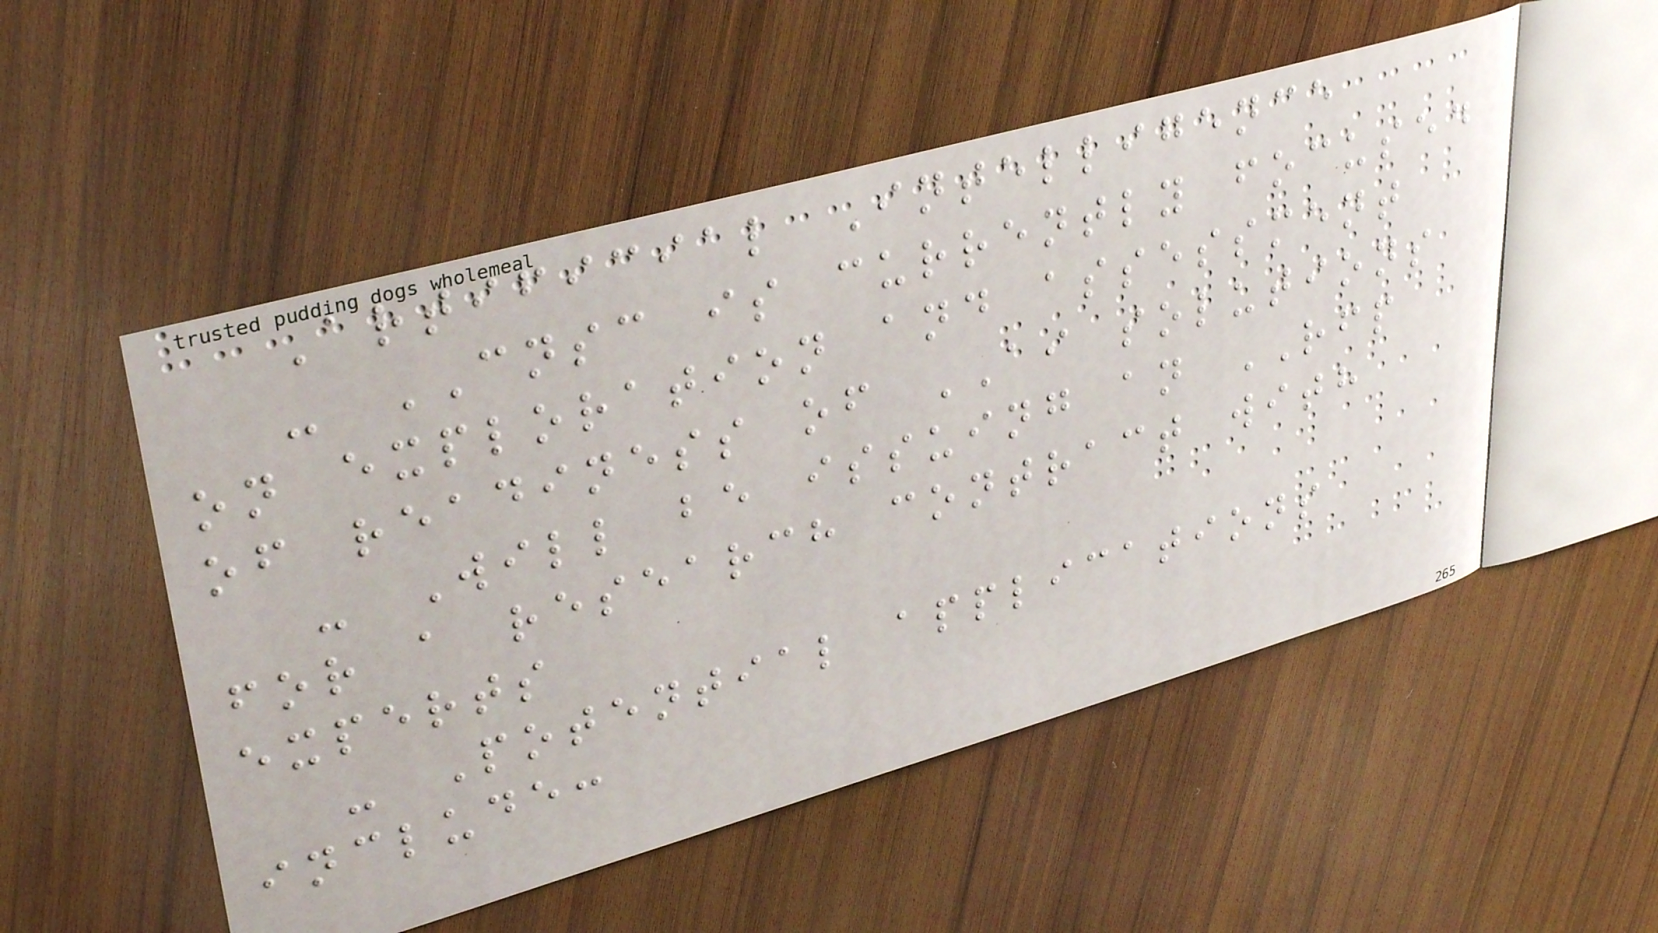Artificial Intelligence
- CNSC is currently focused
on exploration and assessment
of readiness of AI solutions
- Will be issuing an RFP
for a research contract with
experts
- Potential applications
include:
